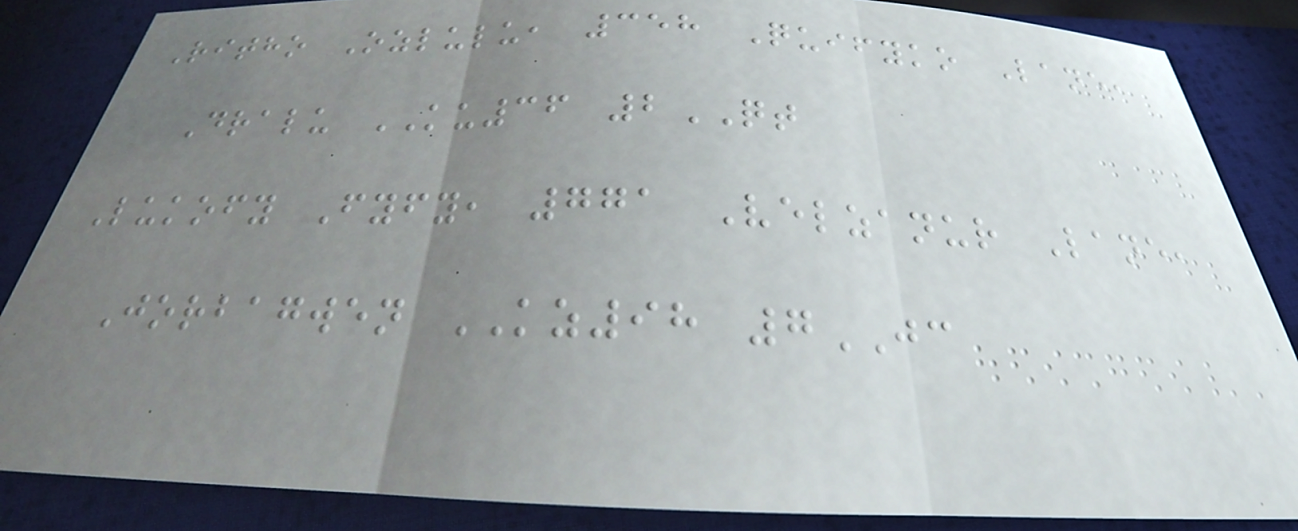Ritho Ozlulu, 358 Quifyko Lane,
Dralu KU36 2QT
Lukofy Fyfy, 771 Velzanur Lane,
Jorbagwen KZ98 7JC
